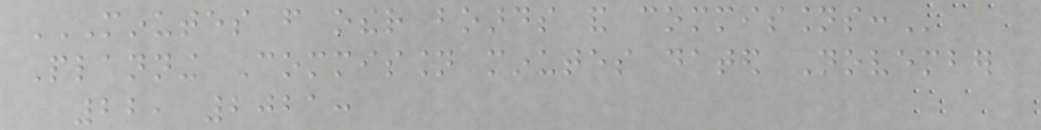MINUTES FROM OTHER BOARDS AND COMMISSIONS:
Planning Commission minutes dated November
22, 2021:
